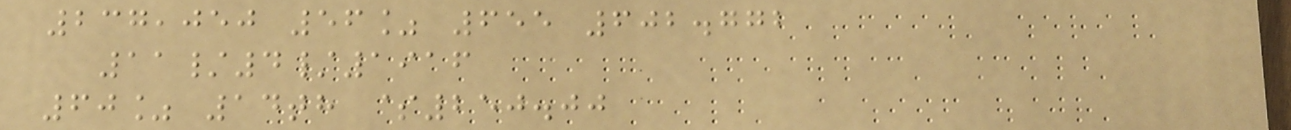237,050 56% 655 602.772
11/4/1916
60% 14th $250.00
